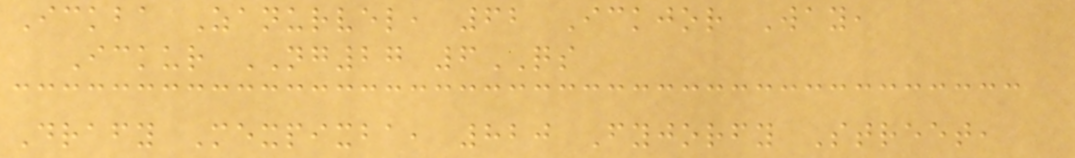Ickba Zanurvel, 62 Ickjor Way,
Ickur NG27 6QS
Drafy Mexpixba, 820 Fyjorfy Street,
